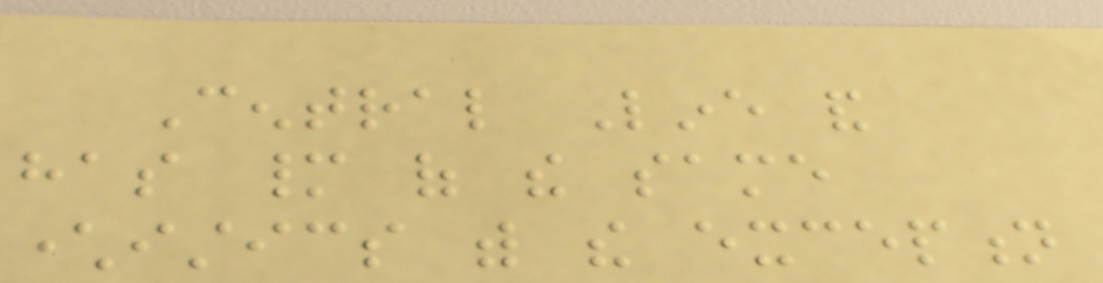Central Line and
has many of the same
characteristics with the exception
